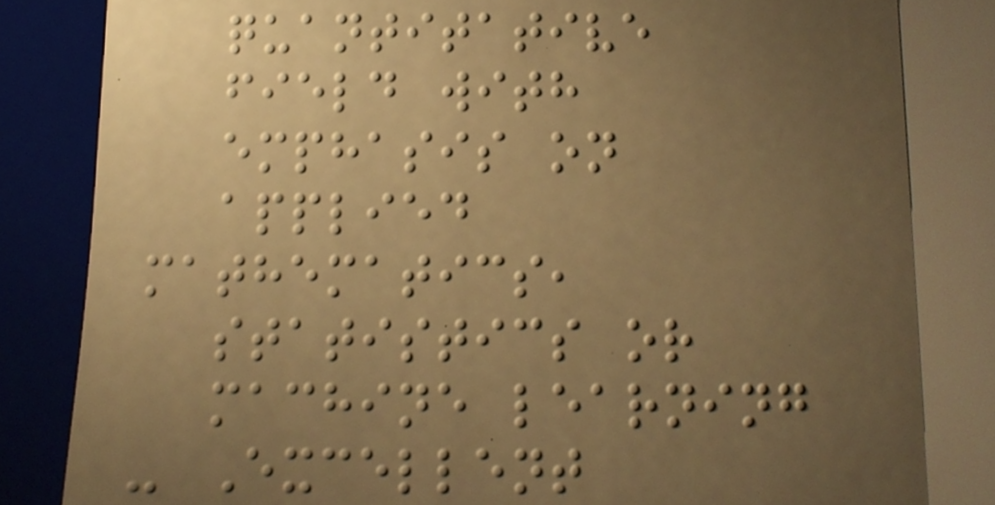quantitative
field with
emphasis on
applied
mathematics,
statistics or
machine learning
- Excellent
